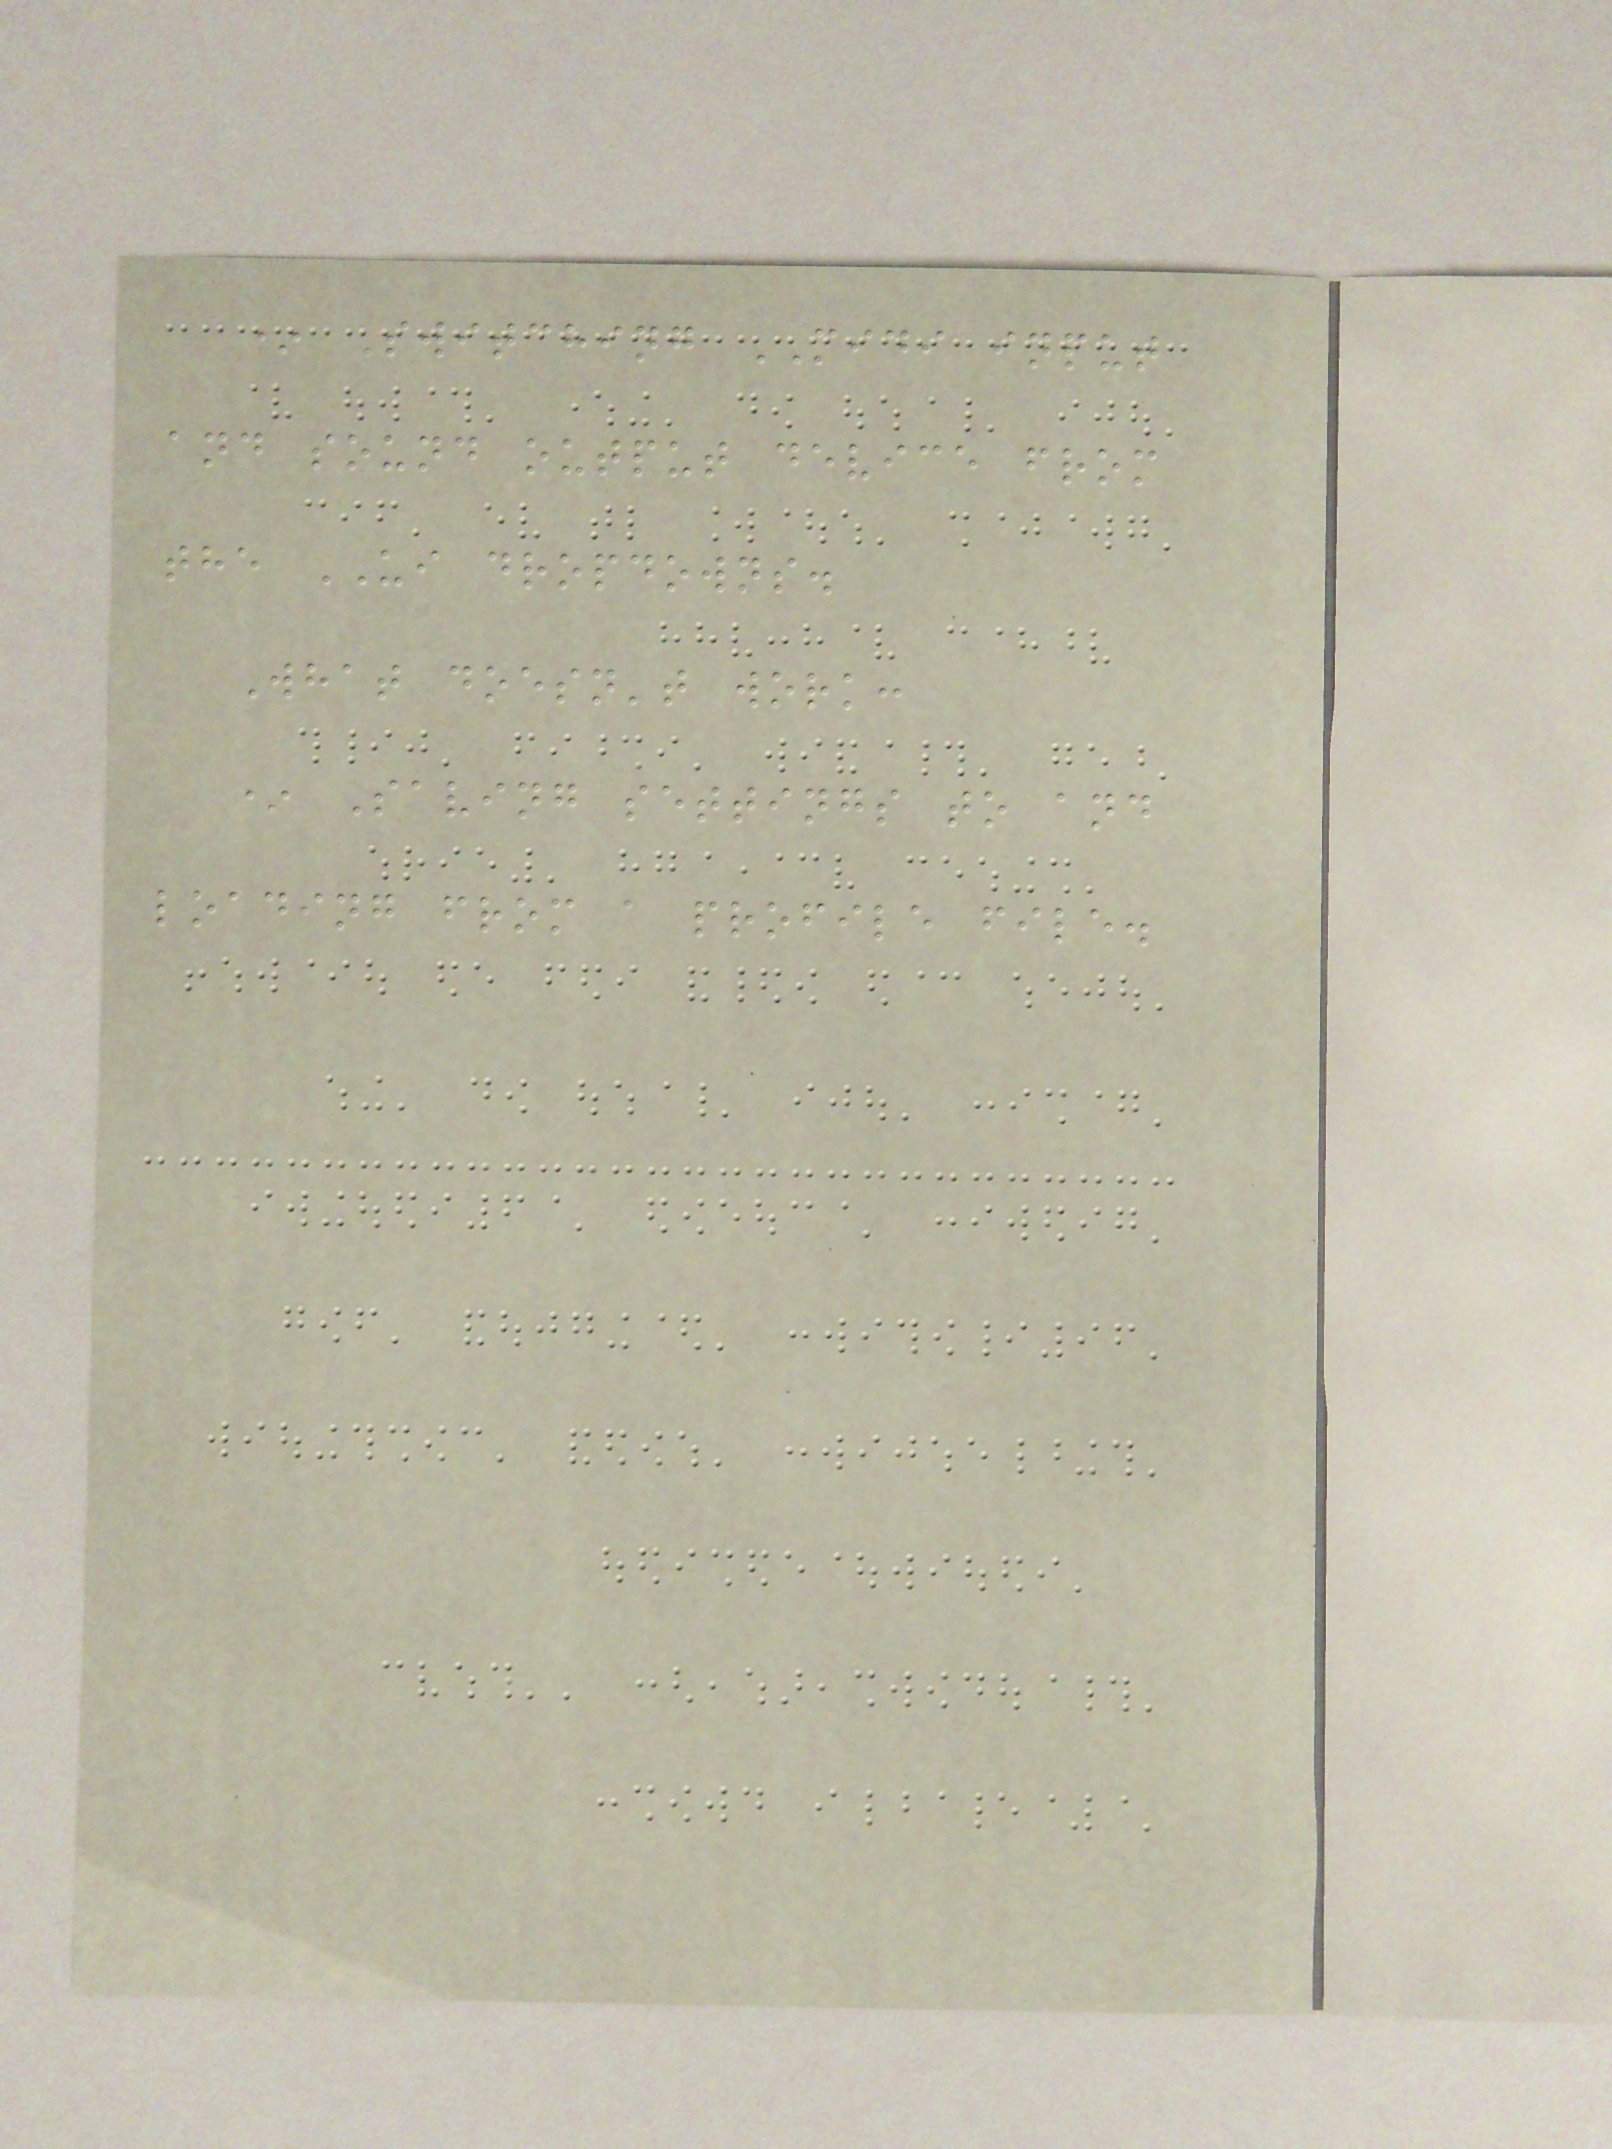* Switching MIDI input
and sound output device from
the UI dropdowns.
What doesn't work:
* Saving settings to and
loading from a profile file.
